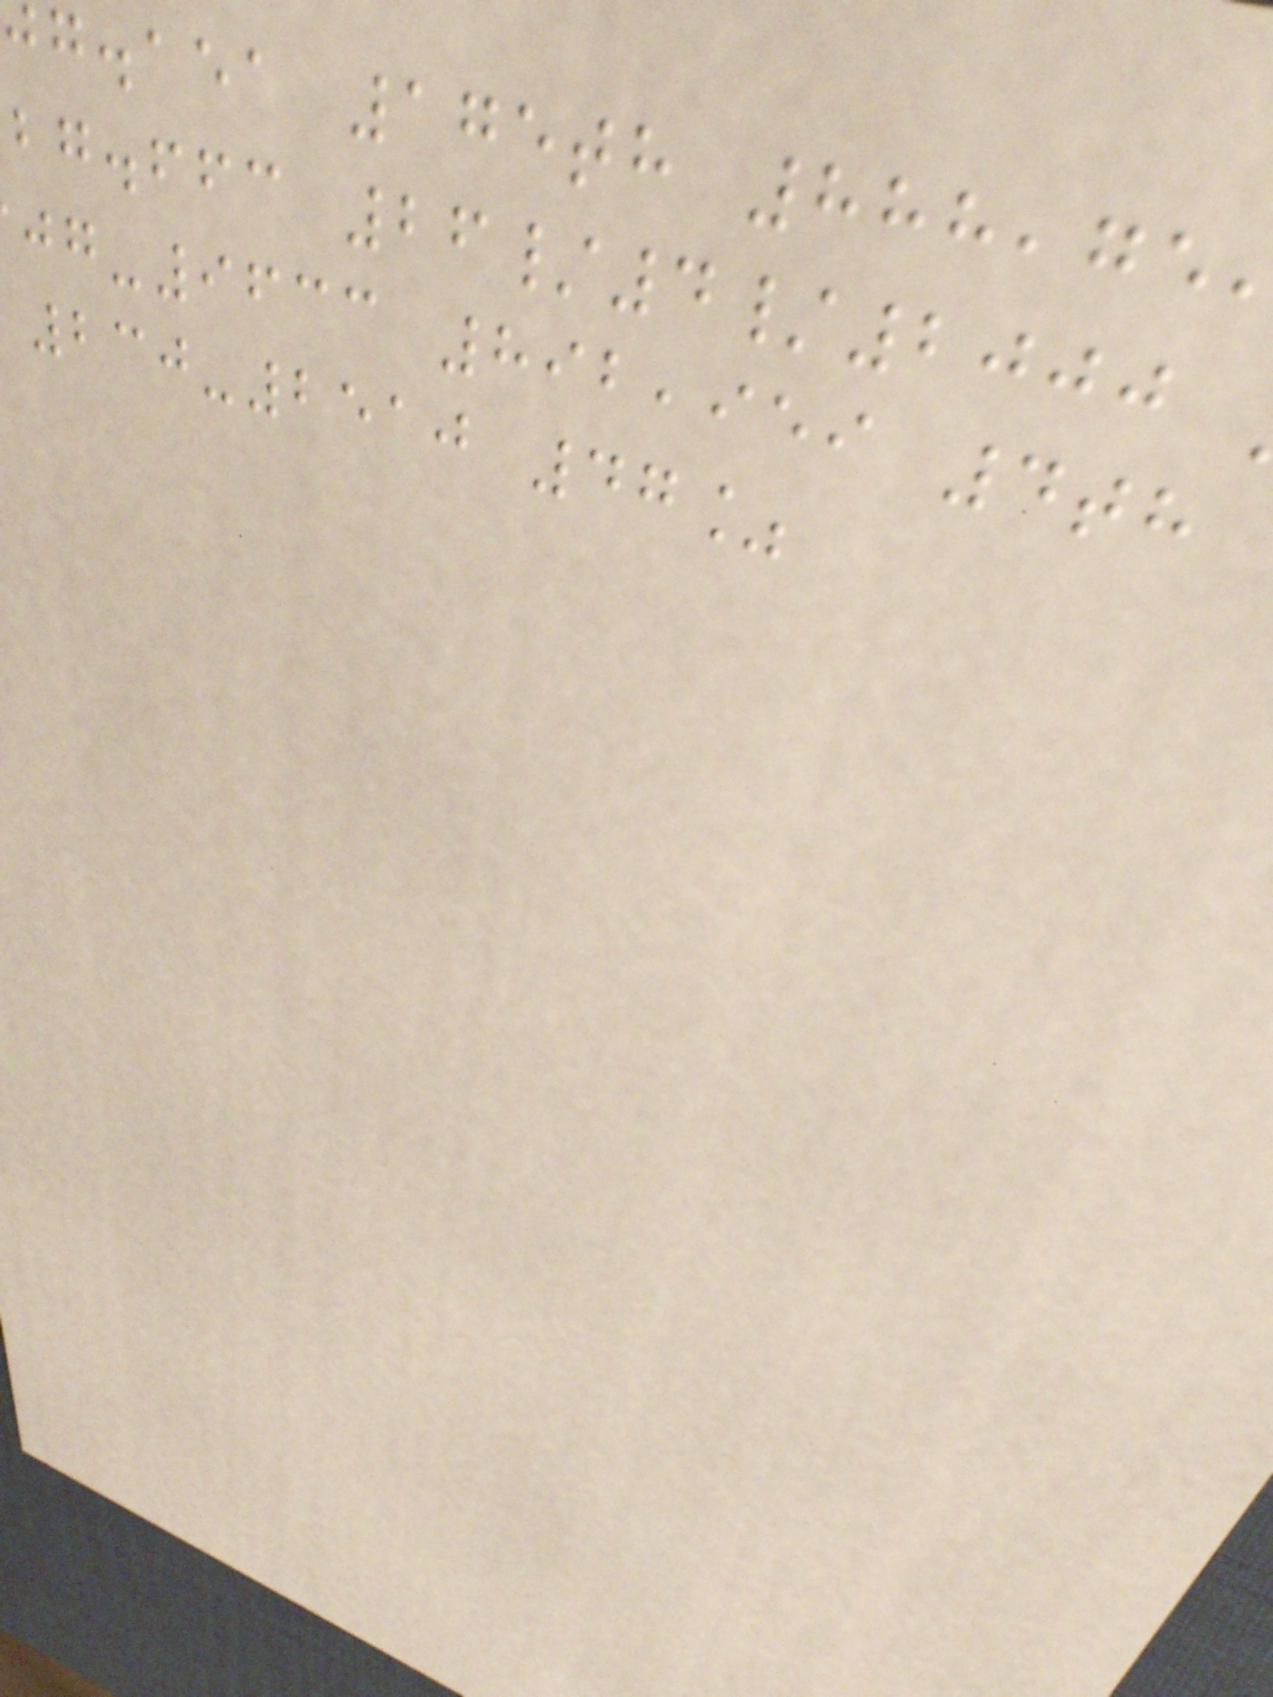jg.aea 175th 888,75
bg.ffc 26/4/2000
-9633 892,959 4th
230-2510 47%
